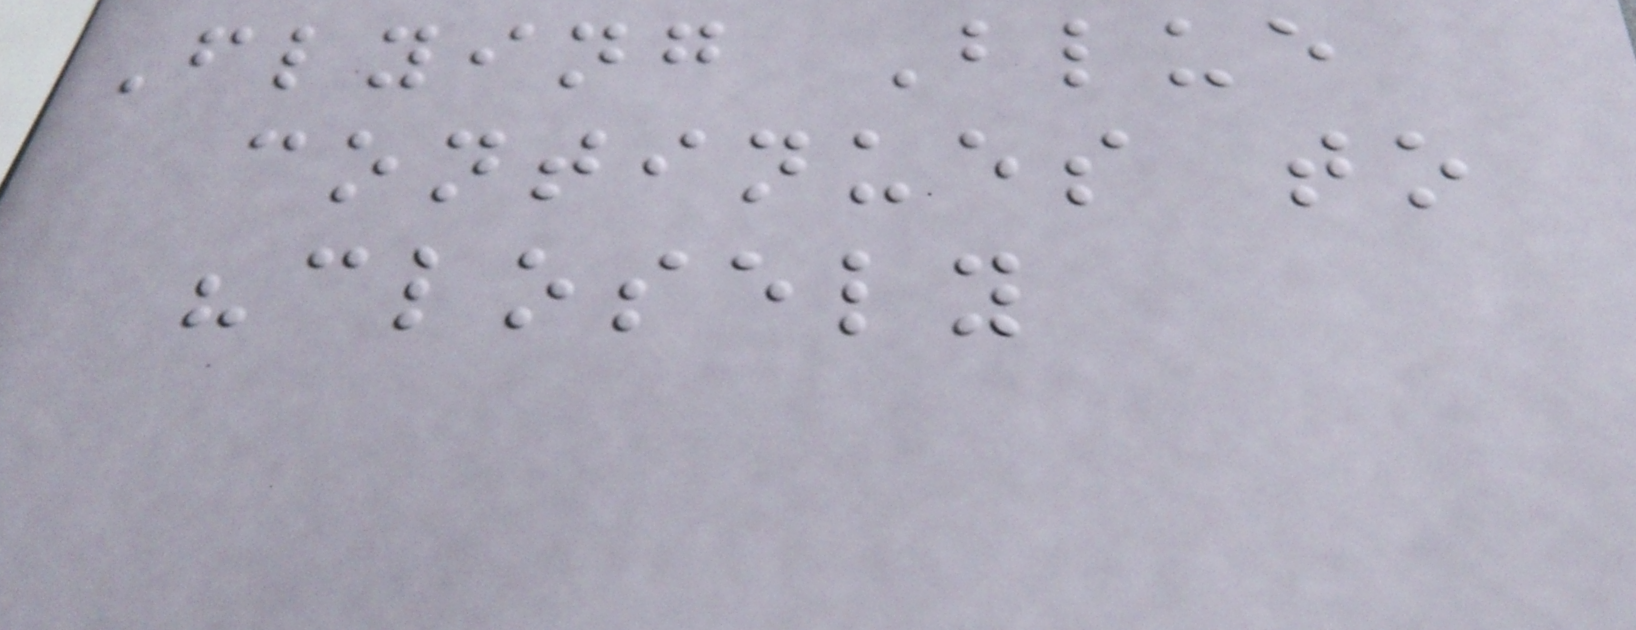Flying Blue
continues to
"closely
